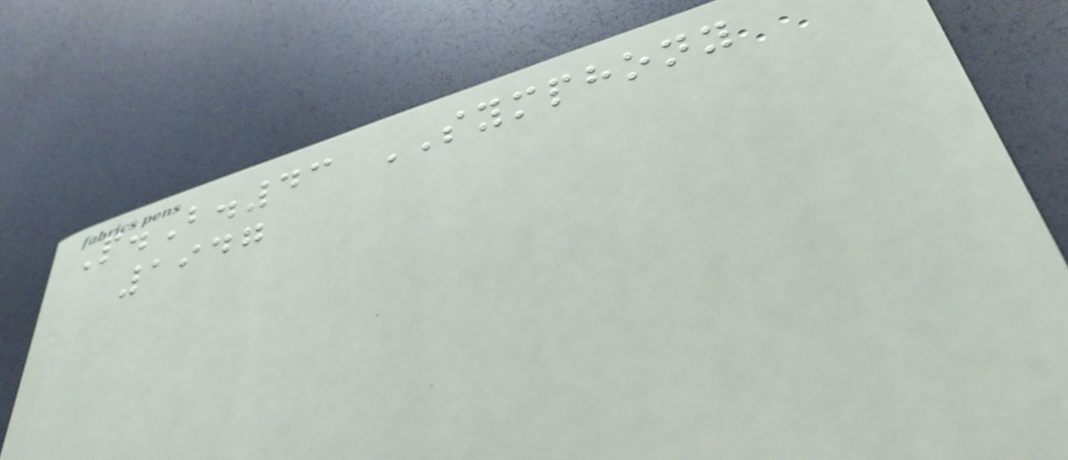P.B.43 SYMPHONY
1947
